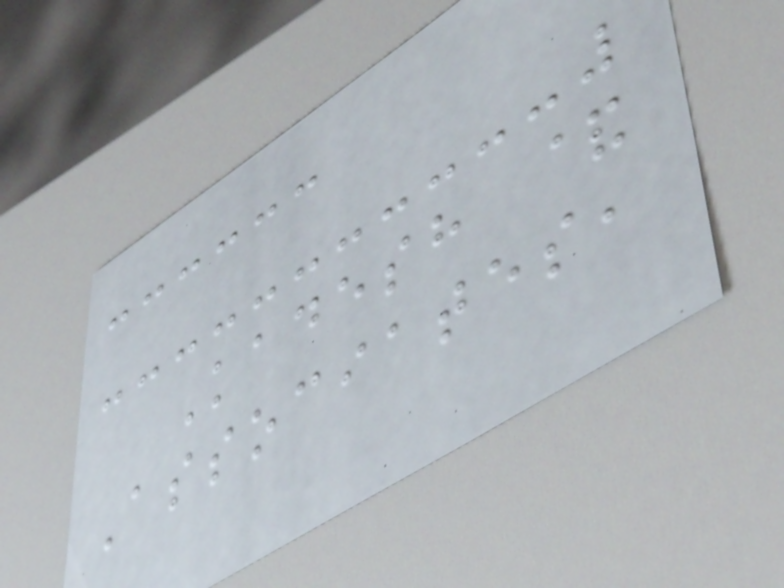Kadesh &
Associates,
